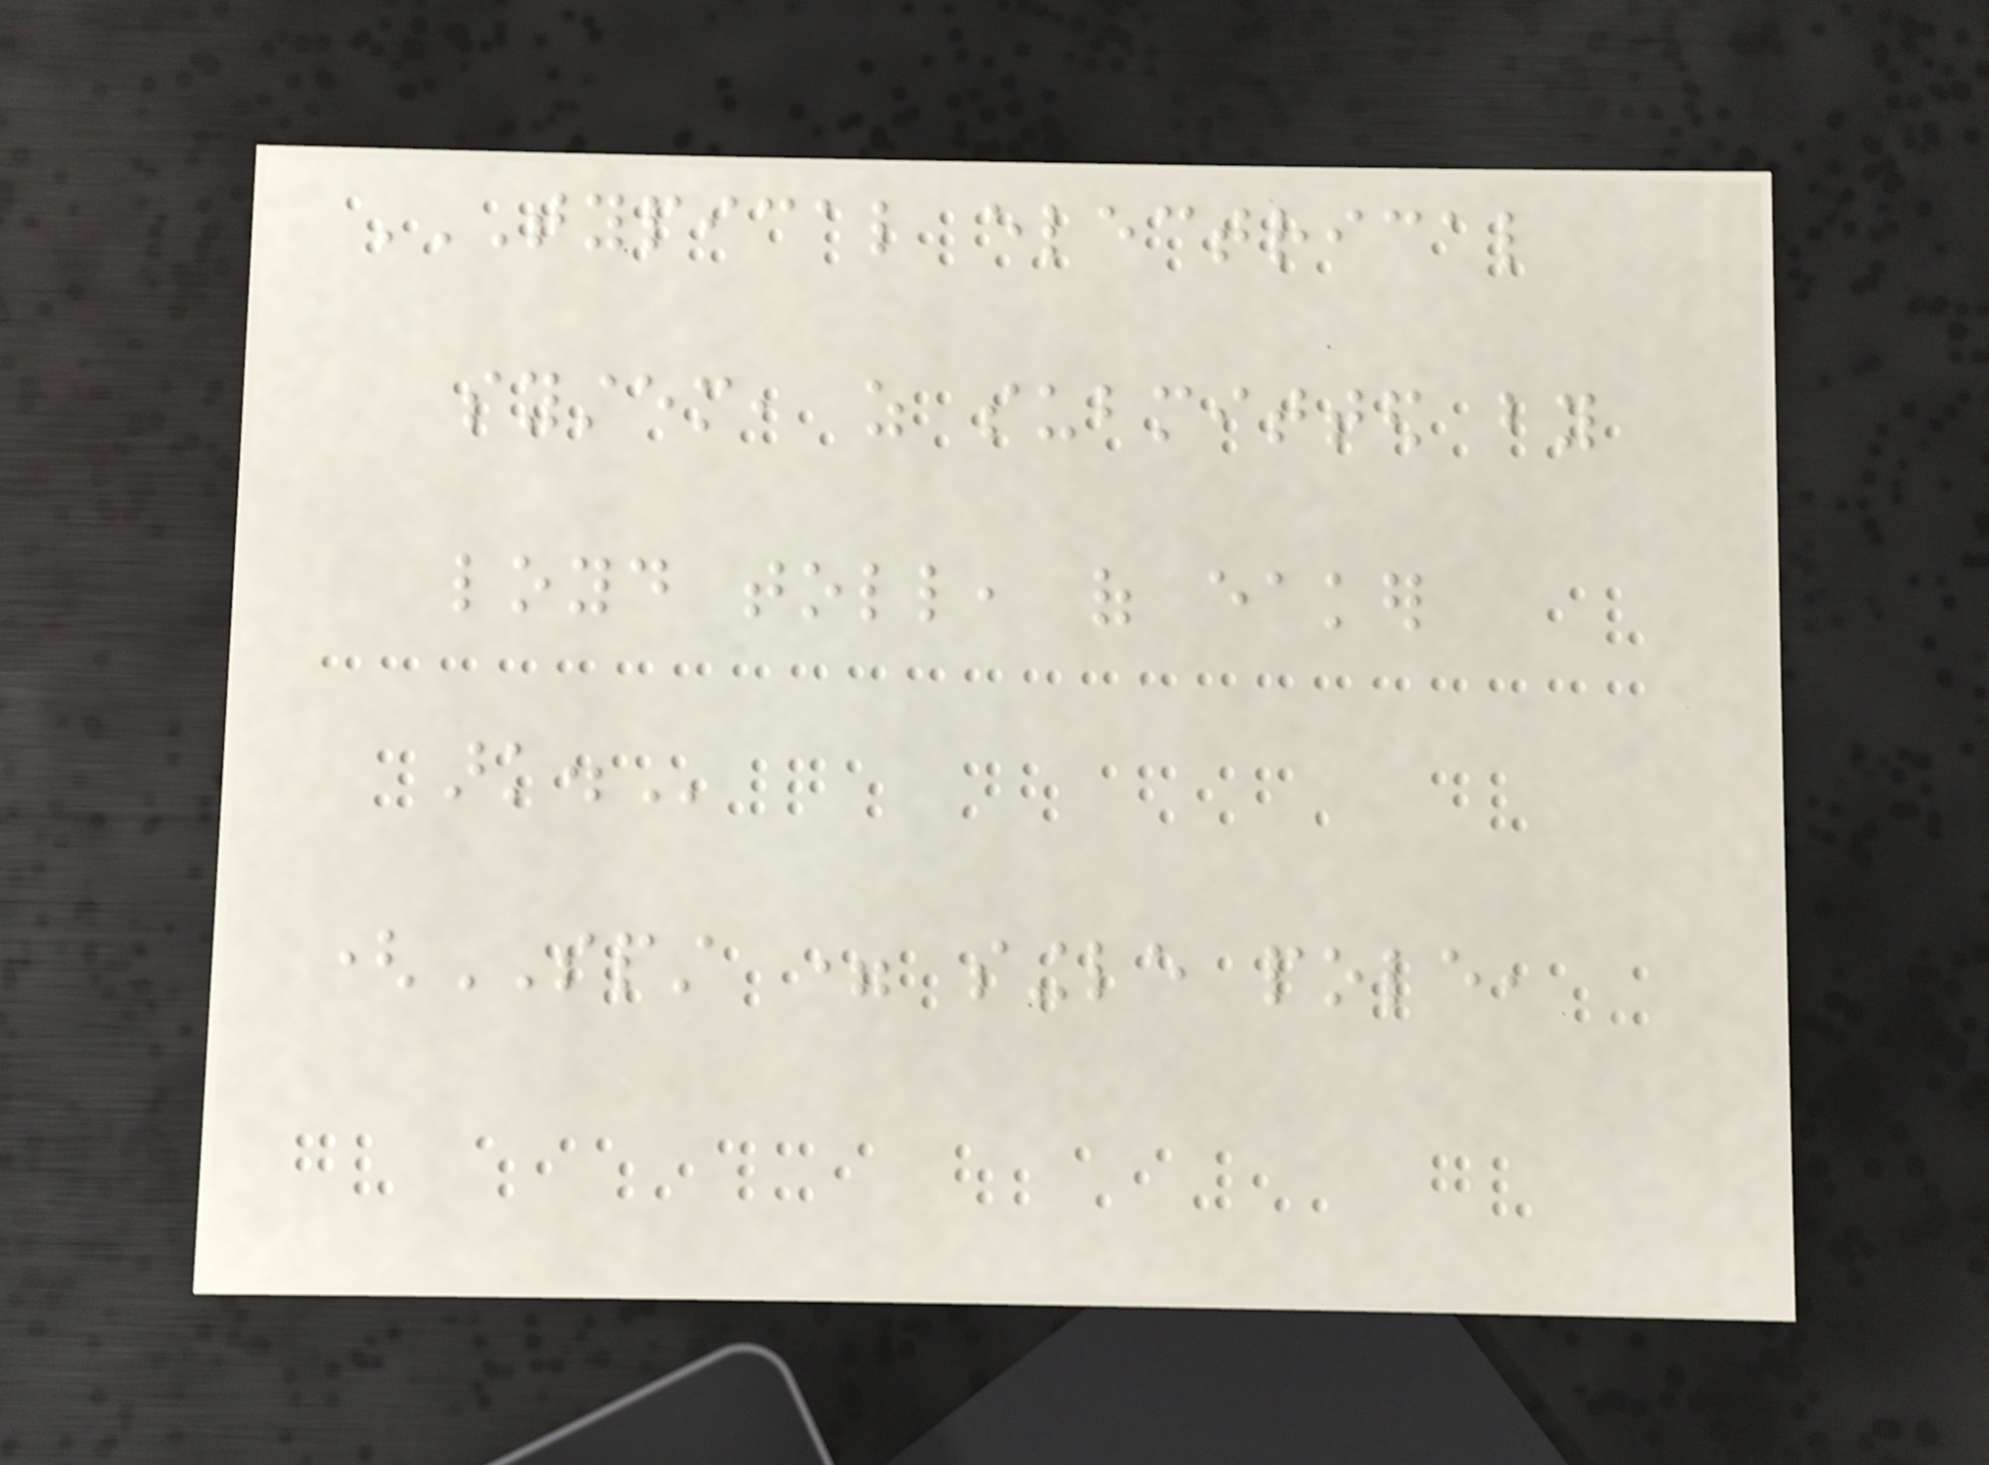TYPICAL ELECTRICAL
SYSTEM, AS SUBMITTED BY
LOYD TOLL, OF EAKER
ARK.
(SPST = single pole,
